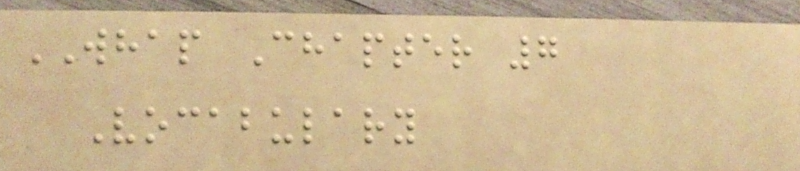WHAP Chapter 7
Vocabulary
